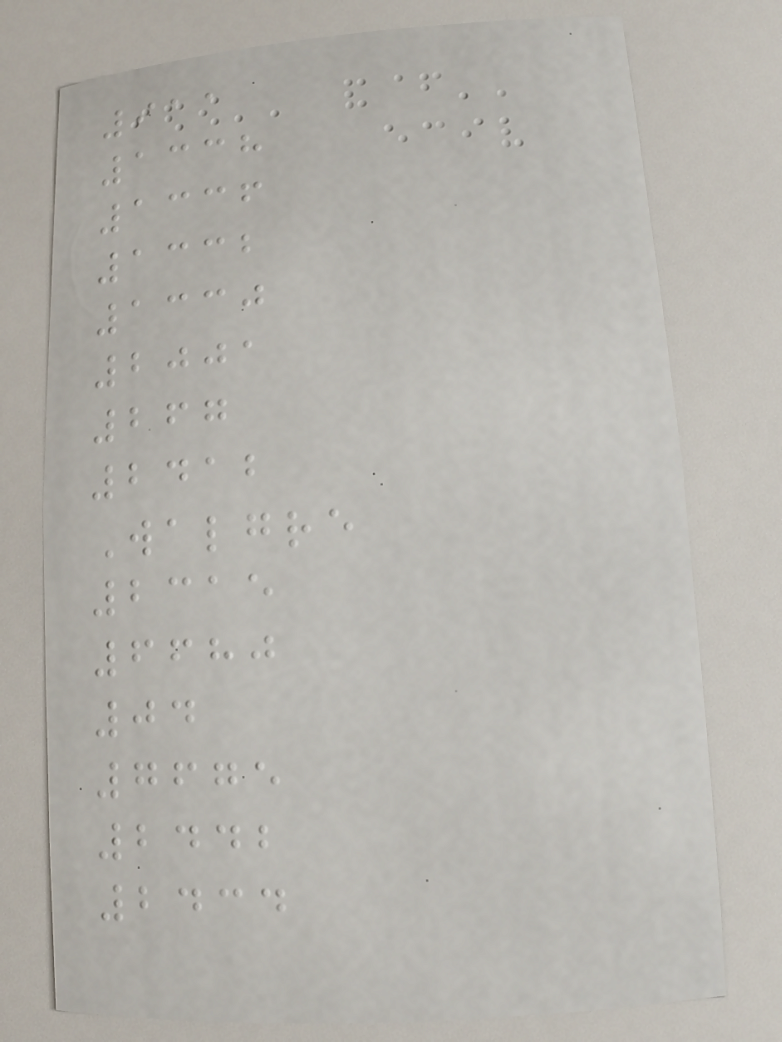911
1338
1336
1332
1330
2001
267
2412
Walgre
2315
6680
04
7675
2442
2434
